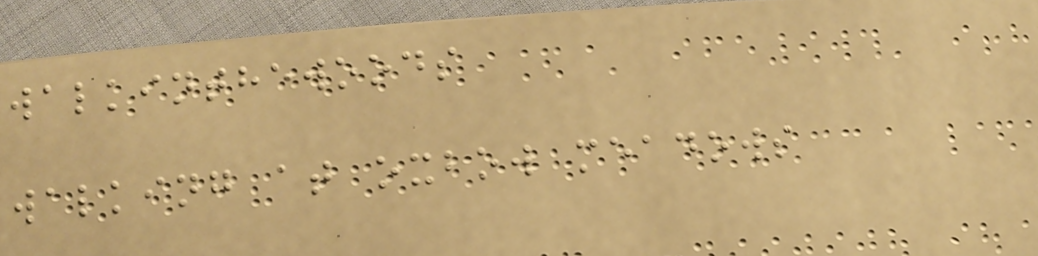walkinthewoods
walking at oxbow meadows
